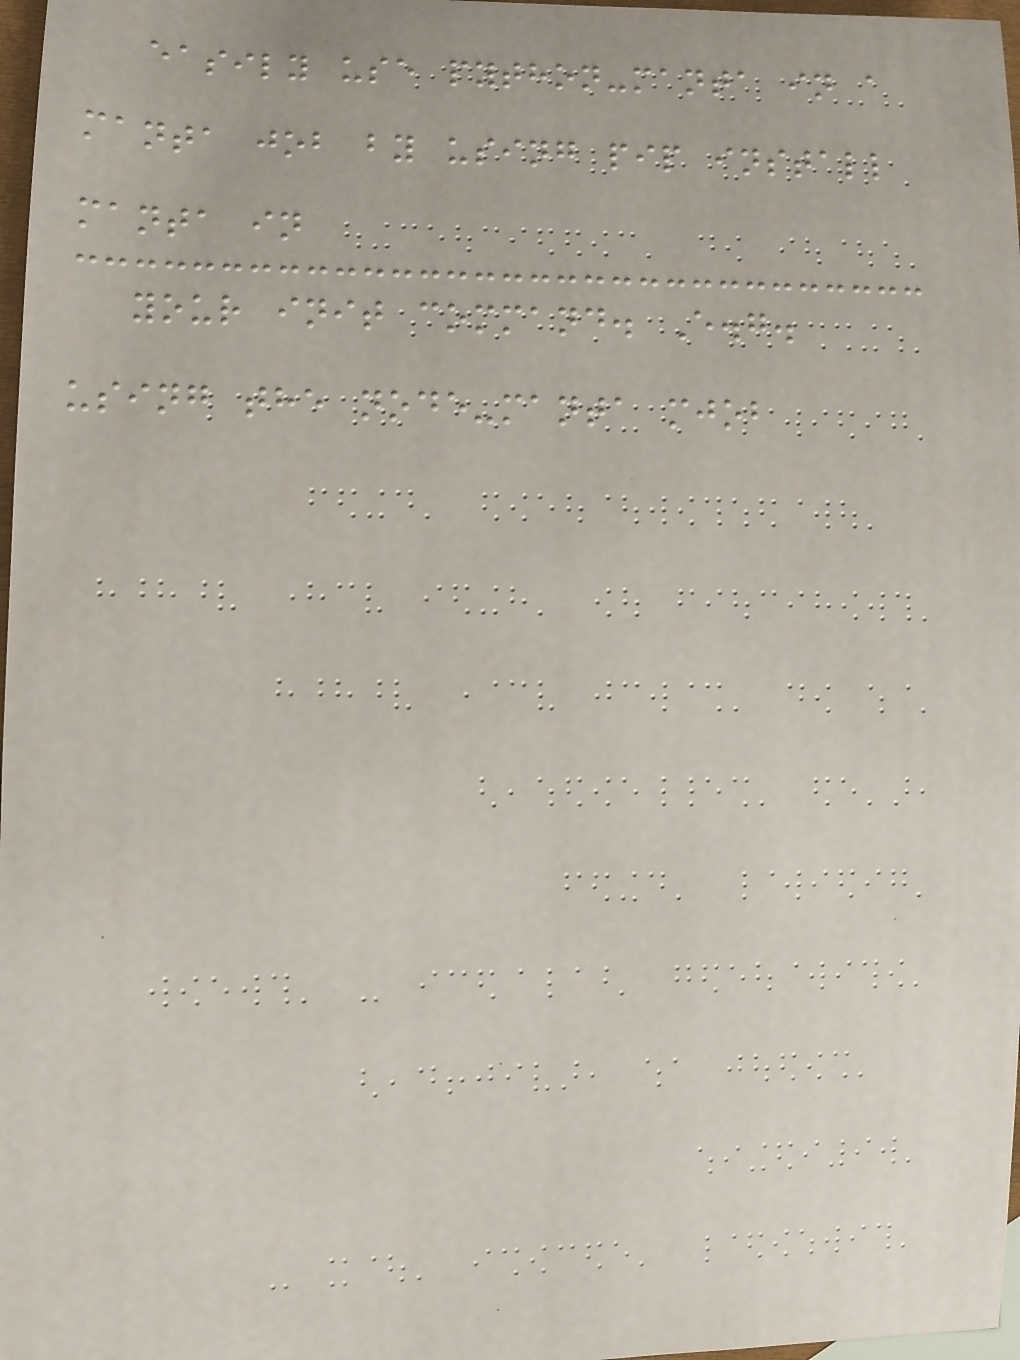easily use python-manta in a
manta job by using pip install
manta in
your init command. E.g.
using the node-manta mjob
